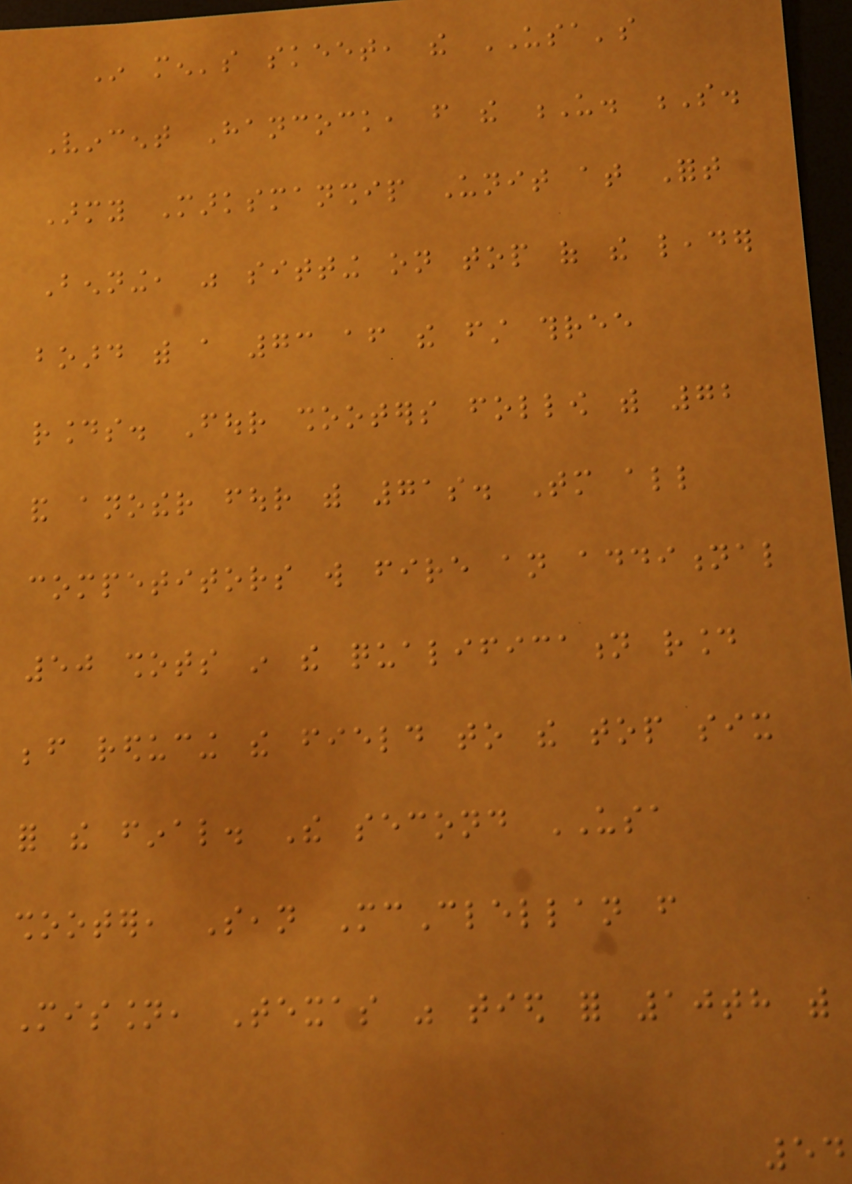In men's skeet, the USA's
Vincent Hancock, from the U. S.
Army Marksmanship Unit at Fort
Benning, was sitting on top of the leader
board with a 73 after the first three
rounds. Four shooters follow with 72
and another four with 71s. Tomorrow all
competitors will fire an additional
50 shots in the qualification round
before reducing the field to the top six
for the final. The second USA
shooter, Sean McClellan from
Mission, Texas was tied for 10th with
54
